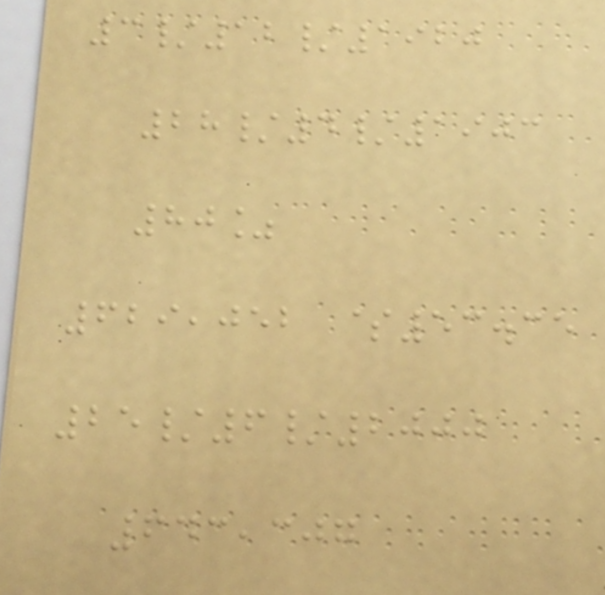3/12/1920
28/4/1903
80%
629,052 $53.35
25/6/2000
643,307
